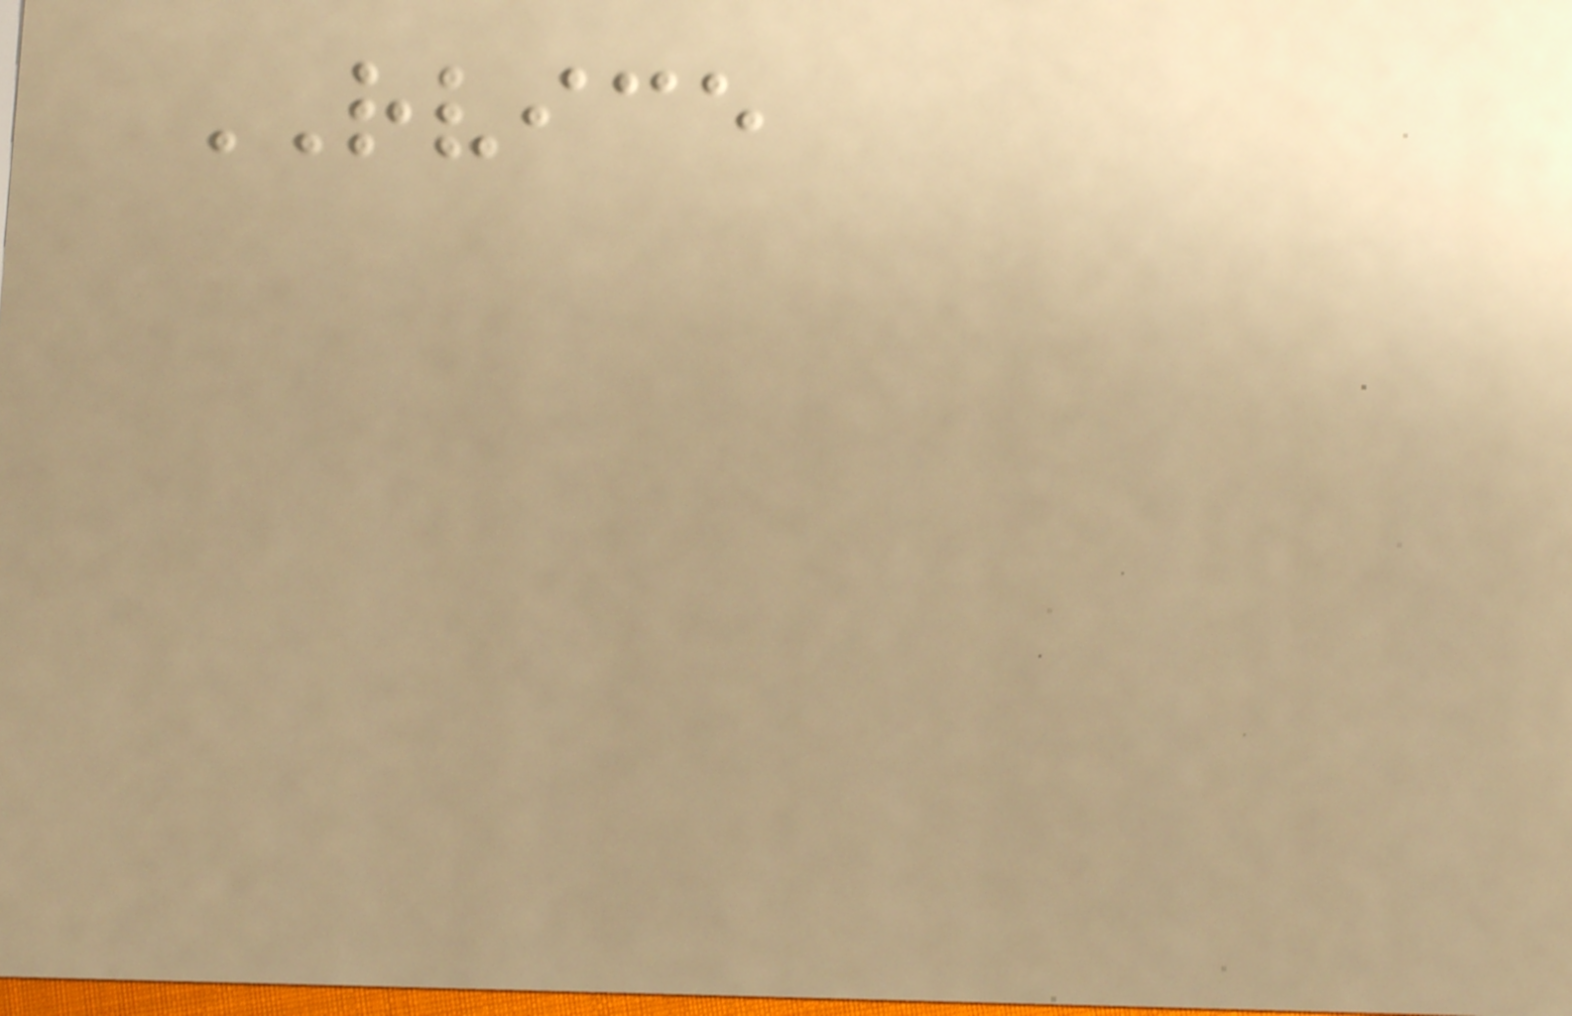RVICE
